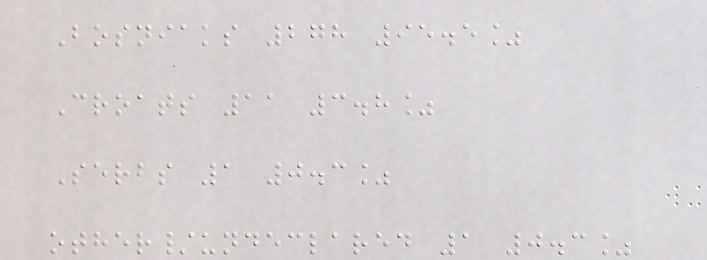Bosniaks 278 95.5%
Croats 11 3.8%
Serbs 1 0.3%
other/undeclared 1 0.3%
